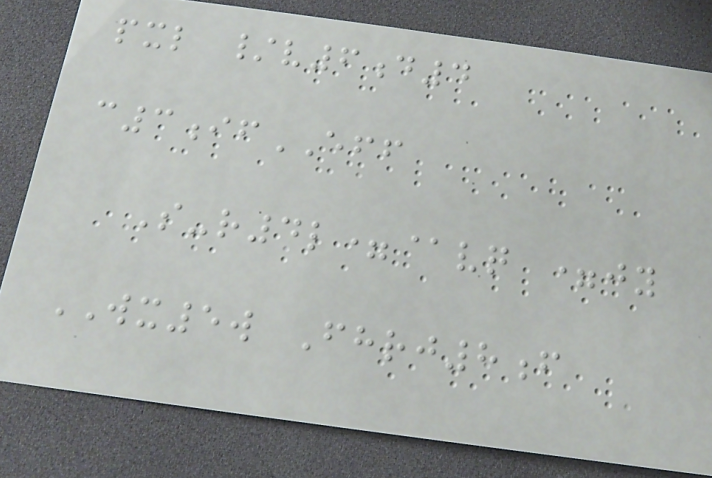pxl /v6d4
c3ifEFF
S-r4l=@vq =jy
WX5w Fhrj8f
